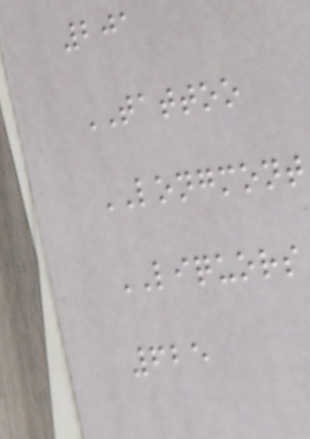201
TATTOO
LONGMONT
LIQUORS
625
